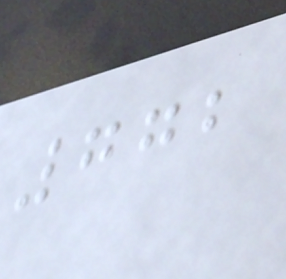772
